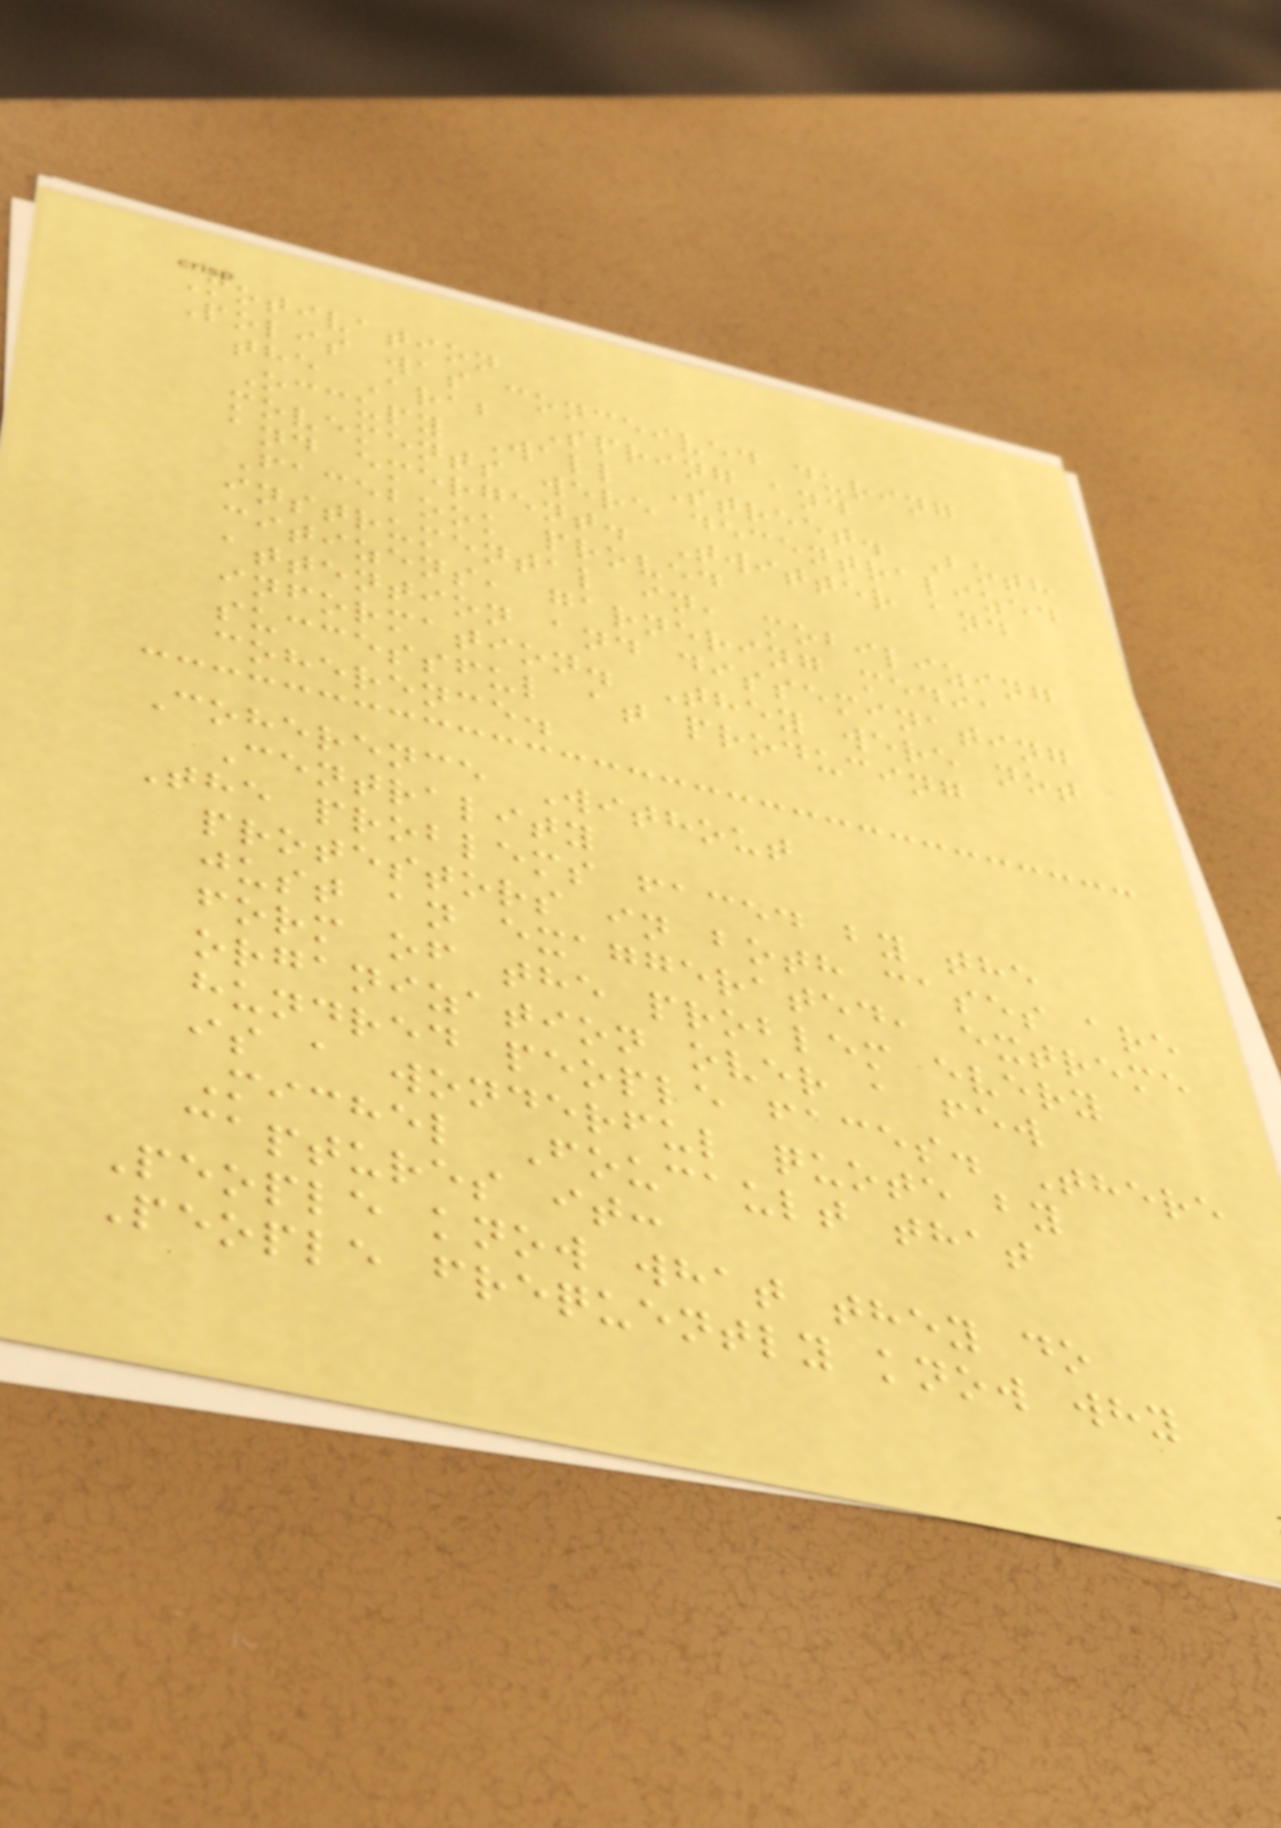Motivation
Polis was conceived during
the Arab Spring and
Occupy Wall Street. Both
movements were decentralized
and emergent. Twitter and
Facebook proved
instrumental in, mobilizing
citizens, garnering media
attention and disseminating
information. They were not
successful at producing
coherence.
Coherence Without
Centrality
The problems faced by the
protestors in both cases are
just an exaggerated, extreme
form of the problem every
organization over a few
hundred people faces. There
is a wonderful quote by
Michel Foucault that
captures it:
People know what they do
People frequently know why
